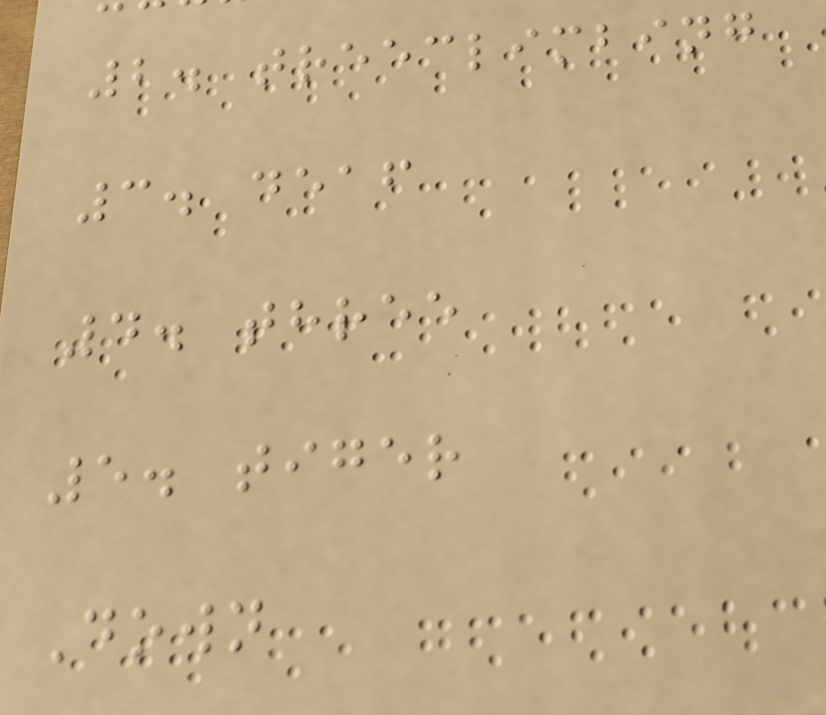2. treeclimbing
3. deaf
4. three
5. tiger
Down
